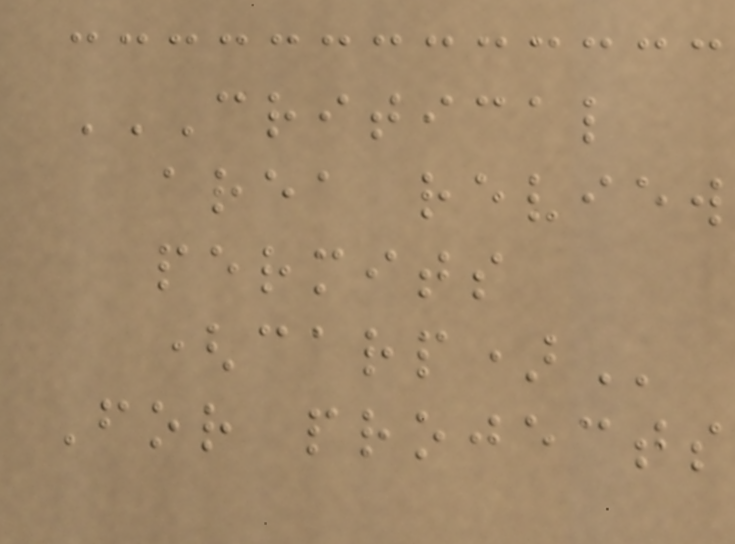CRITICAL
AREA REVIEW
PERMITS
(CARP)
For projects
